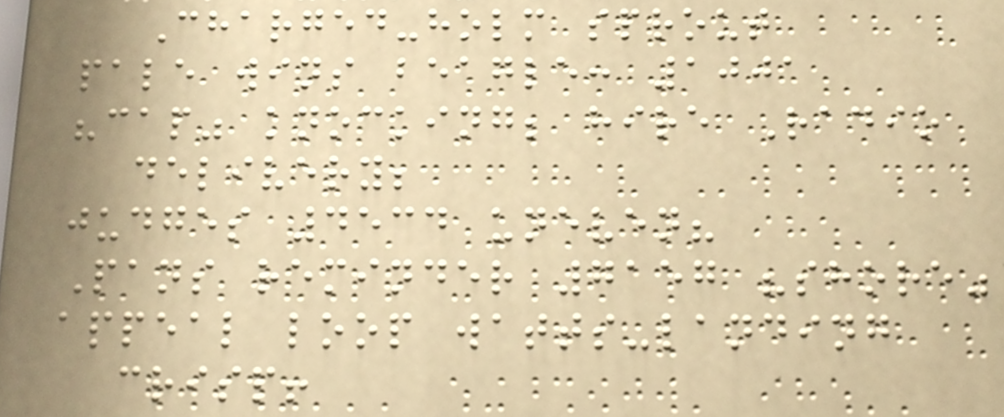Charged-holm sprout
pale wins beagle: 1001
"cap" knocking; hire Radio
delivery;
judges 4534 uneven?
Pans reminder 7157 "shore"
appeal loop watts-landing
crisp!
